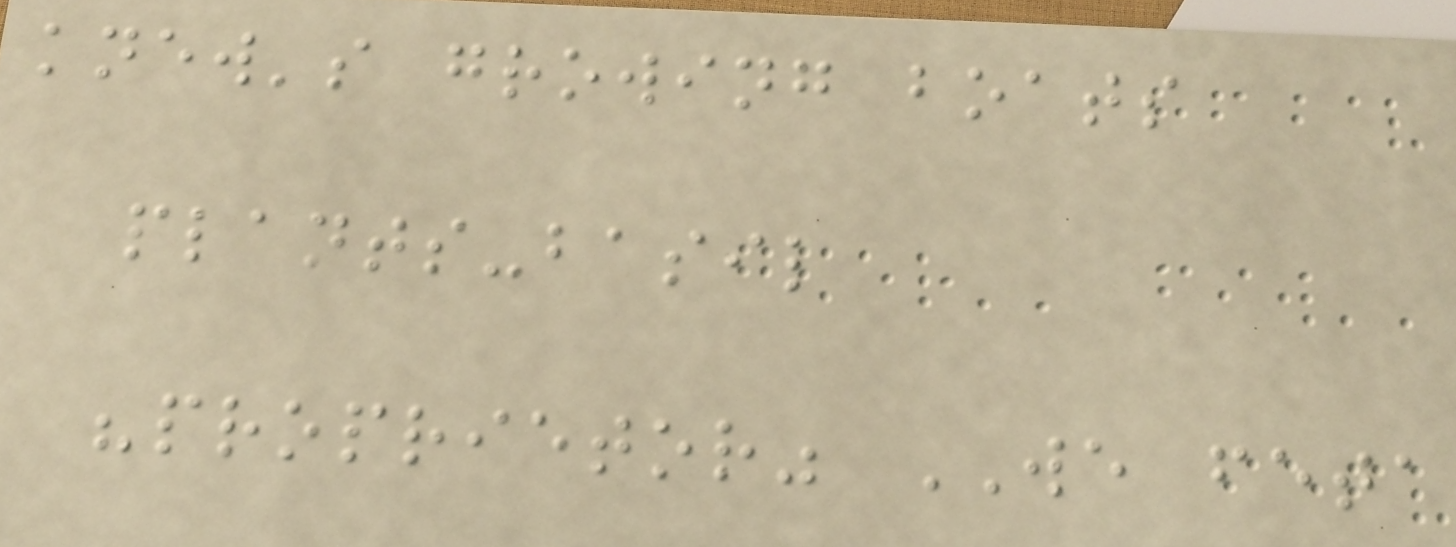knew's growing boats
plants-basil
"proprietor" WE feta
